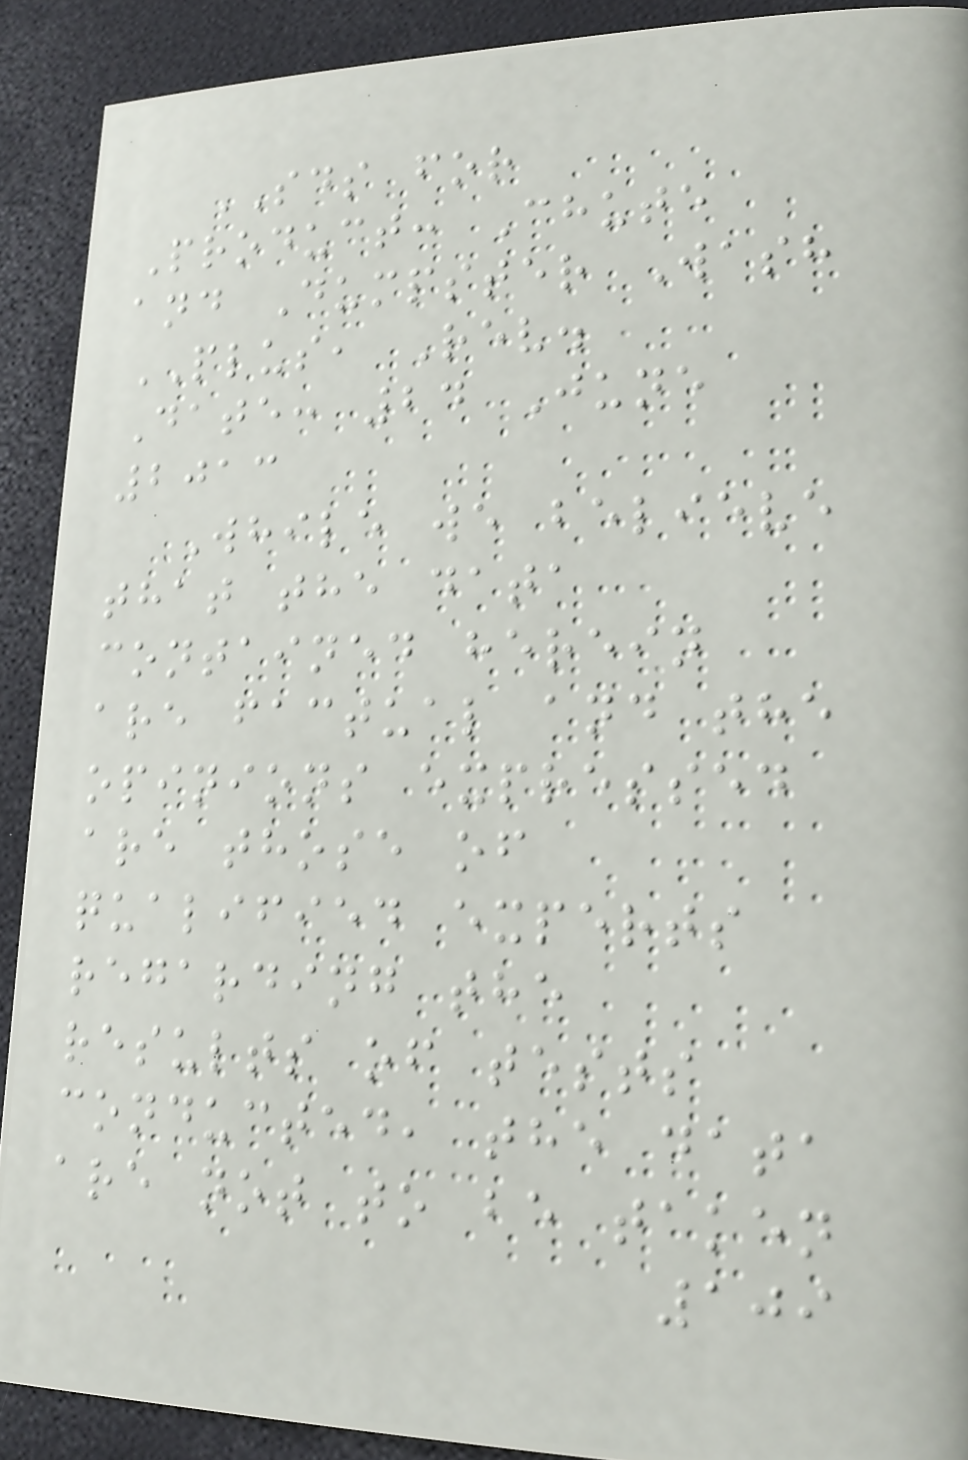SDS for
Product: Chute
and Dumpster Wash
PLUS, Rev.
Date: 24 June
2013
While we believe
that the data
contained herein
are factual and the
opinions expressed
are those of
qualified experts
regarding the
results of tests
conducted, the data
are not to be taken
109
